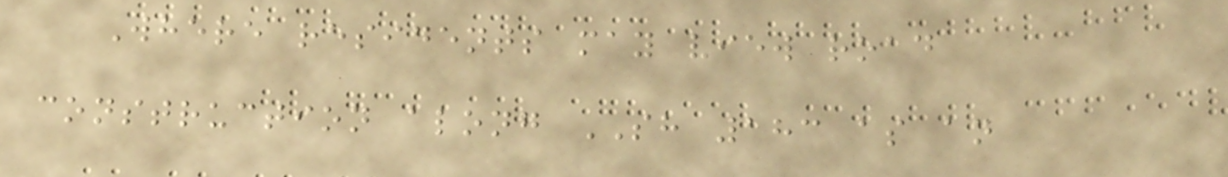Where residents may view road
construction along SH 183 as an
